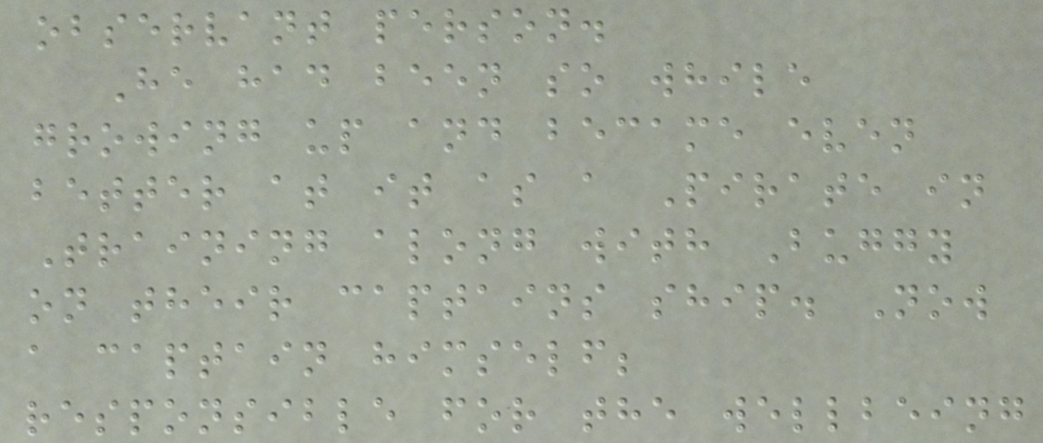observant person.
He had been so while
growing up and became even
better at it as a Pirate in
Training along with Buggy
on their captains ship. Now
a captain himself;
responsible for the wellbeing
